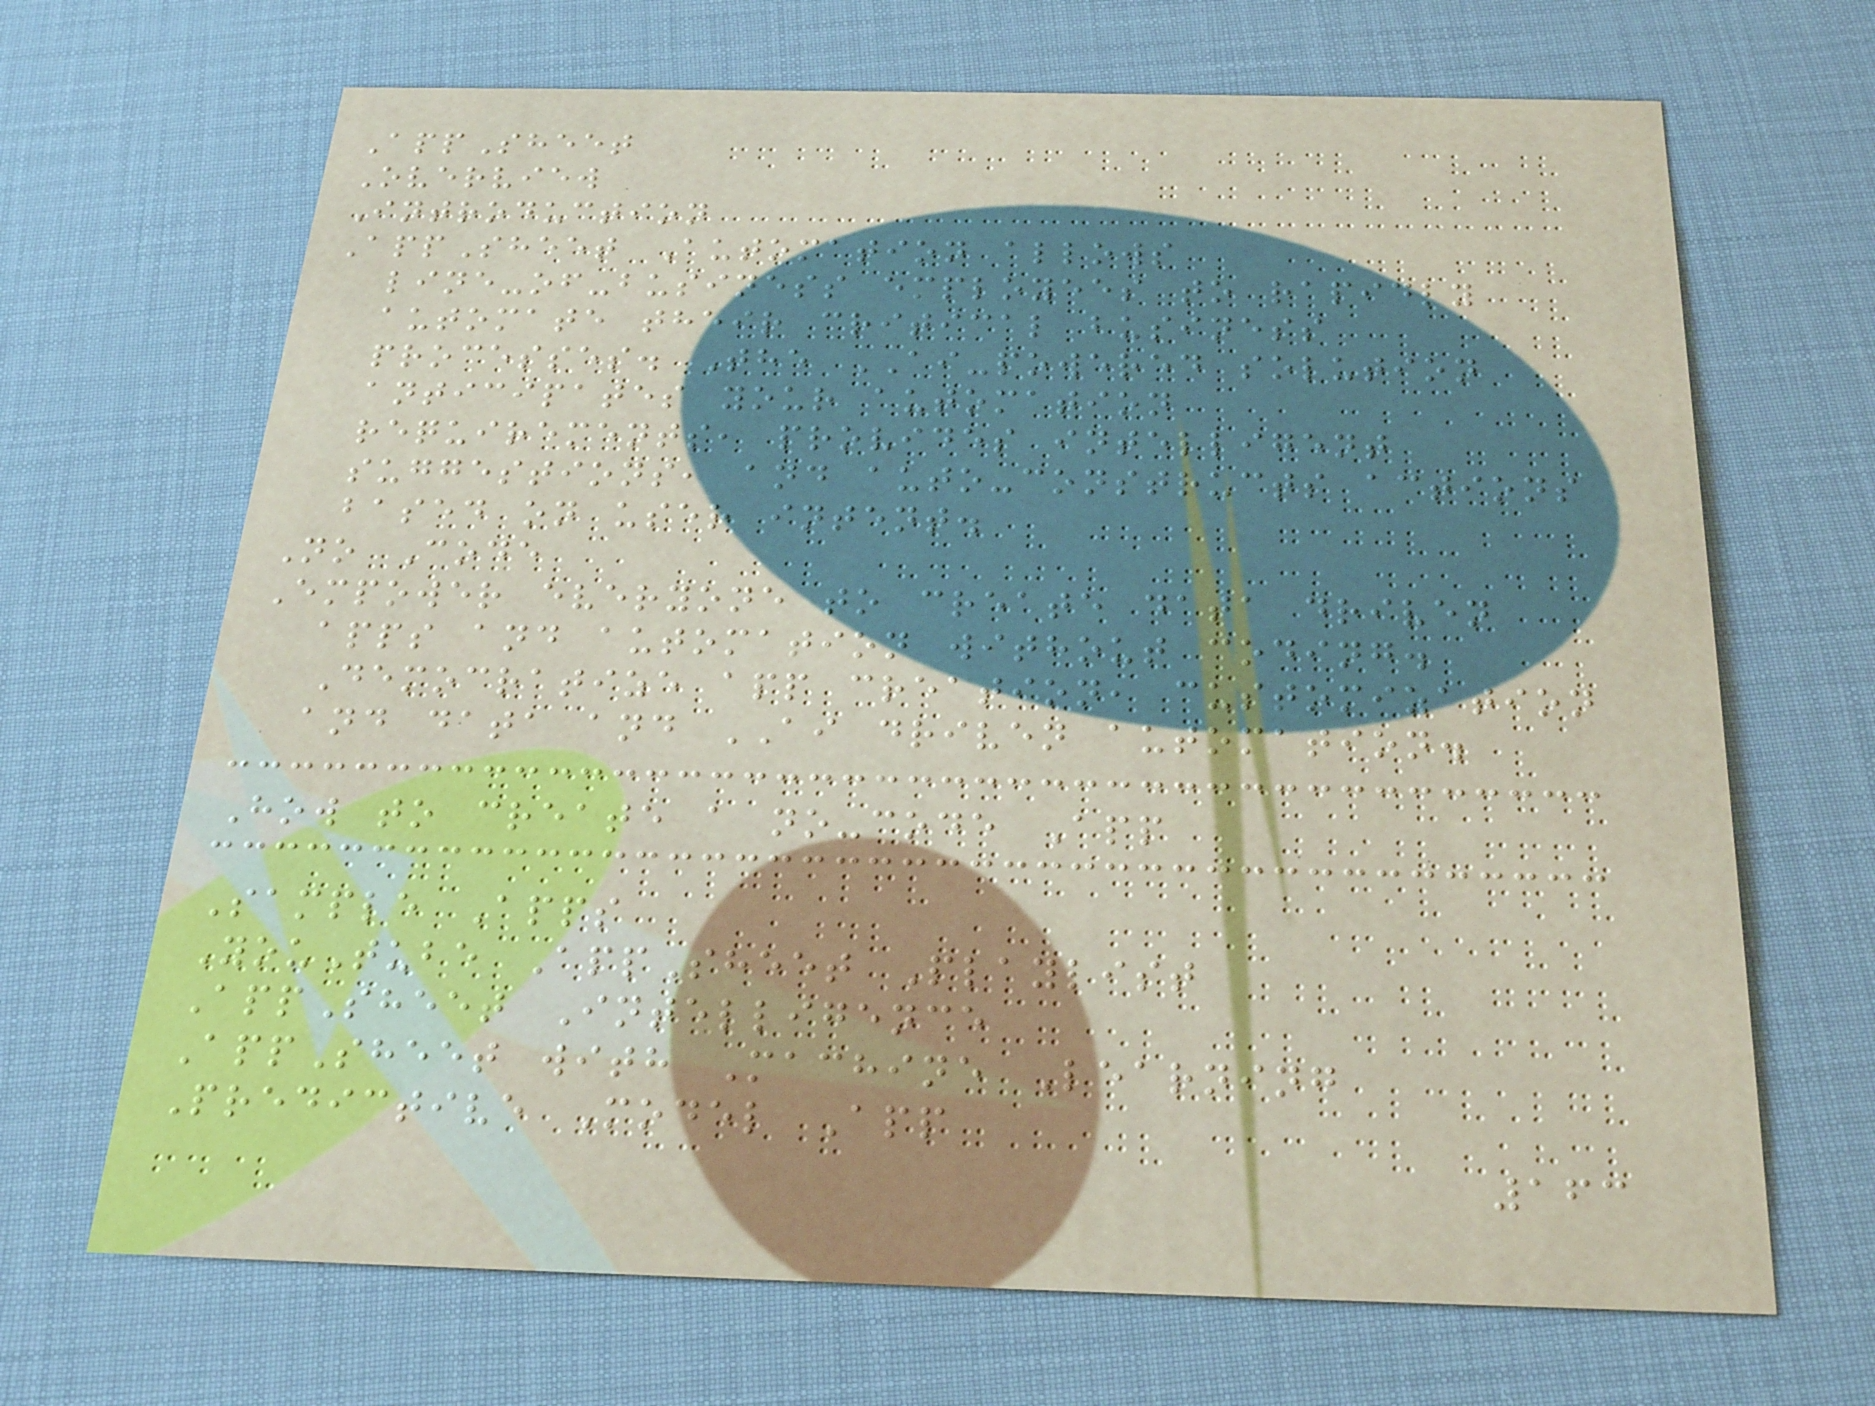AppSheet
Overview
Introduction
AppSheet Automation allows
line-of-business employees to rapidly
automate their critical business
processes. The AI-powered solution
anticipates your automation
requirements, provides intelligent
suggestions, and auto-constructs actions
based on user intent.
No Code
Empower everyone to create data driven
apps and automation without coding.
Democratize app creation, customization
and data and AI driven automation.
How to create a no-code App
Sample Apps
YouTube AppSheet Playlist
AppSheet Intelligence
AppSheet with Machine Learning
Predictive Model App
163
